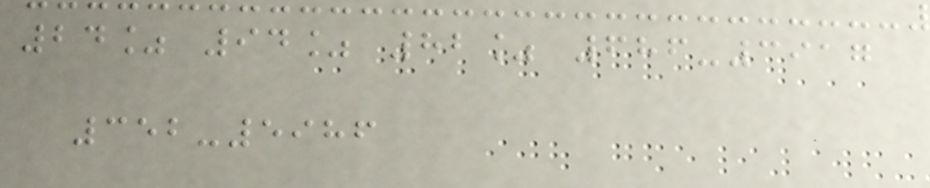24% 94% 82% 686-3917
352-5986
